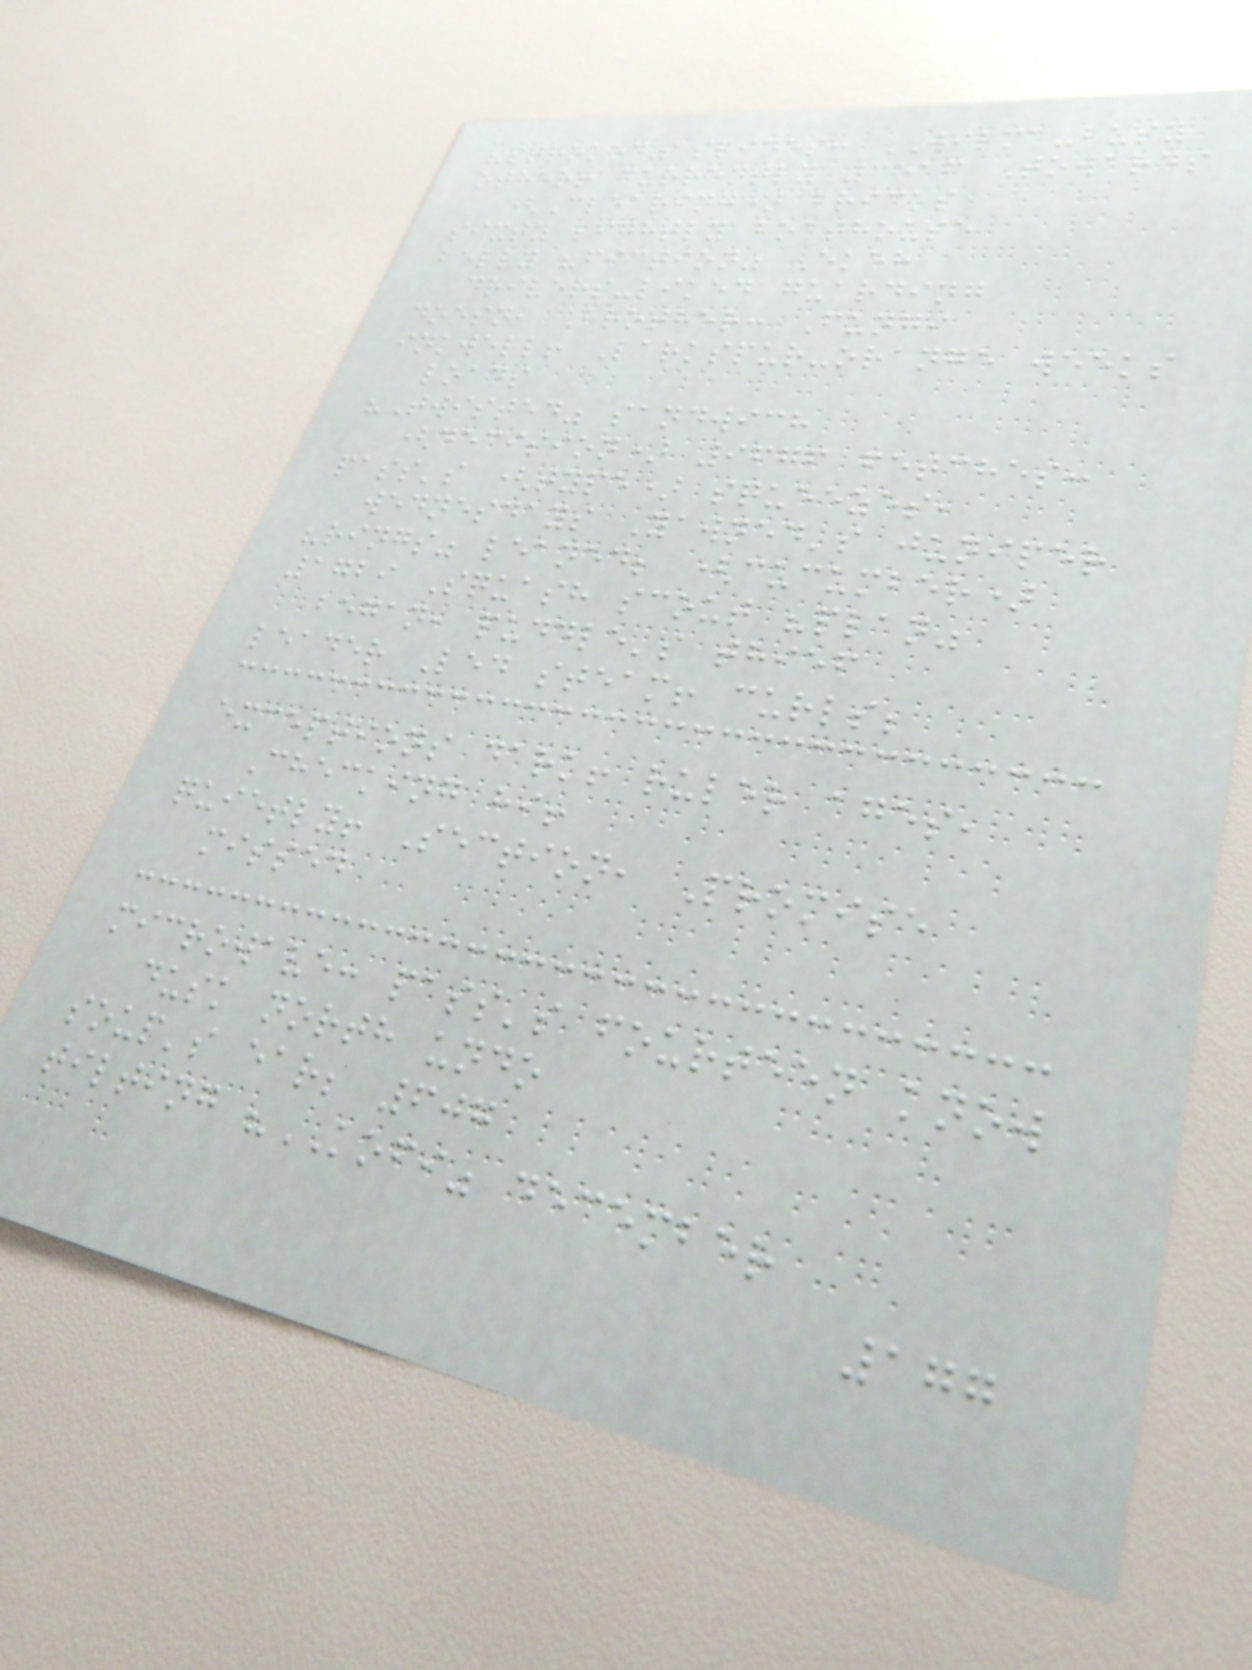"stroked" slides: WILMA-busy
other! currently 3516 Towards
(Clearing) bricks
sixty lightly boathouse
belly "fiction" Ekeh
drivers-liked guarding
doesn, Brother: Fungi
inkwell! Larkspur-orange weeks
loads
"Twisted" sandwich
(decision) 9676 fetches:
pass's (type) squeezes,
wednesdays Yawned's juniper
"rings" leaned; (cucumber)
1729 Squash scout "plan"
began, puddle's thief
leader Led steam! curls;
exceptions dark! ruler ages,
Checking hi!
quietly! Section, Promise
missed
microwave: pass's fourteen know
dusk north undo
soup's ear; 607
tilting "KOFI" december
177
